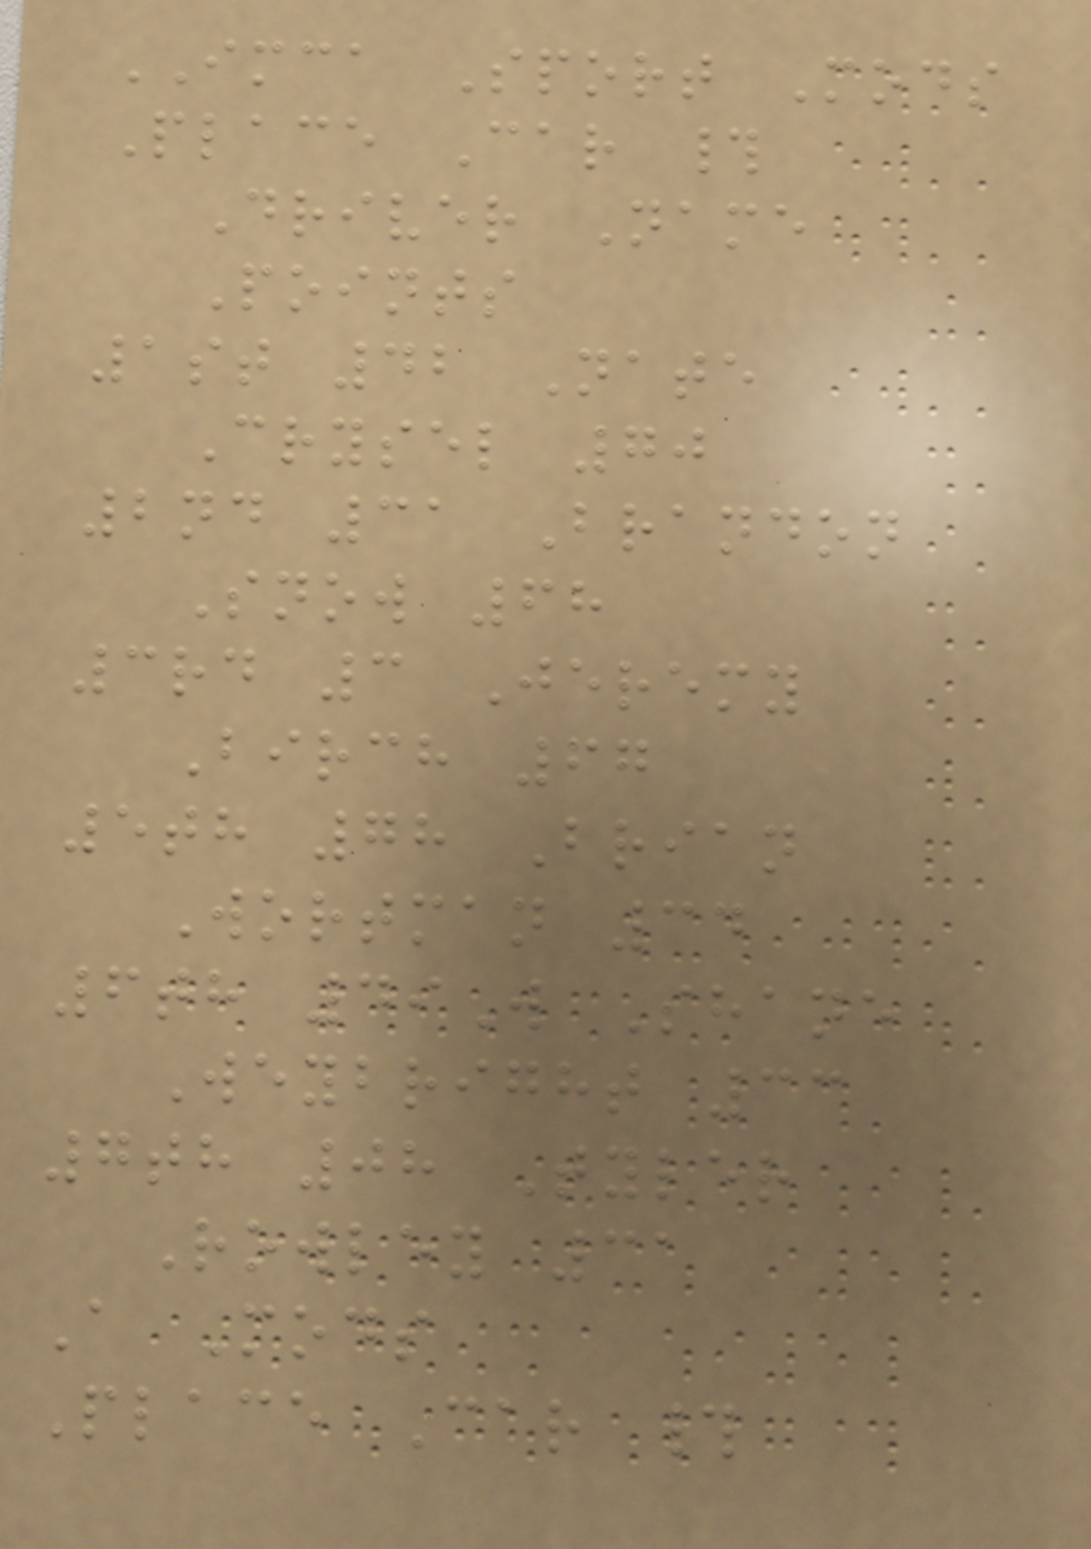IMCA Sport Mods
Place Car #
Driver Name
Points
1st 42 Nate
Crysel 70
2nd 31 Brandon
Snow 68
3rd 3 Jeremy
Birch 67
5th 78 Brian
Wortman 34
6th 49W Shane
Weybright 33
7th 08 Tyler
Rowley 31
A Mods
Place Car #
